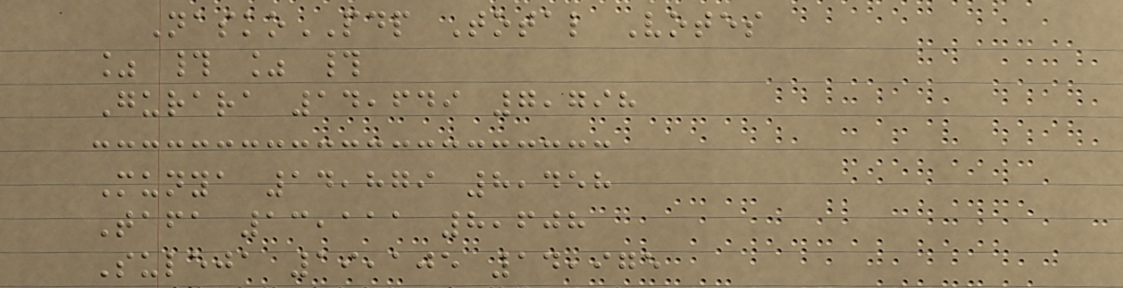NaskoPDP Total Votes
% # % #
Gurara 14,649 7,798
Munya 14,879 8,458
Tafa 13,111 8,608
Suleja 19,105 14,975
